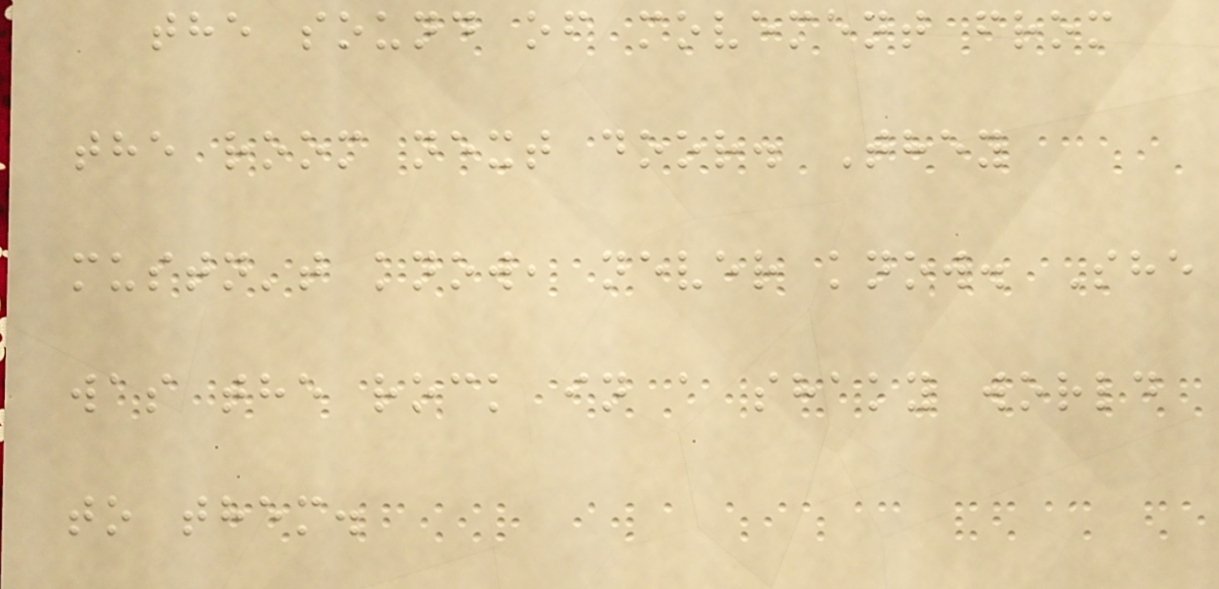the sound of movement from
the room next door. They
mustn't know, never know. She
was the rock in a shaky world
to them.
